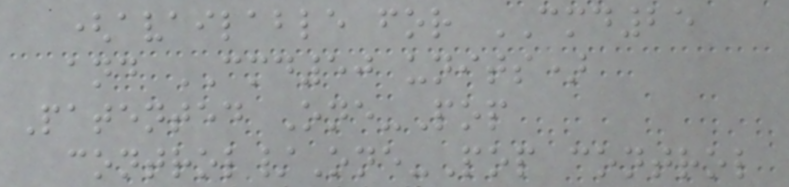(available for CMD25
and CMD50 units)
Patented One-Pop
control/One-Pop control
